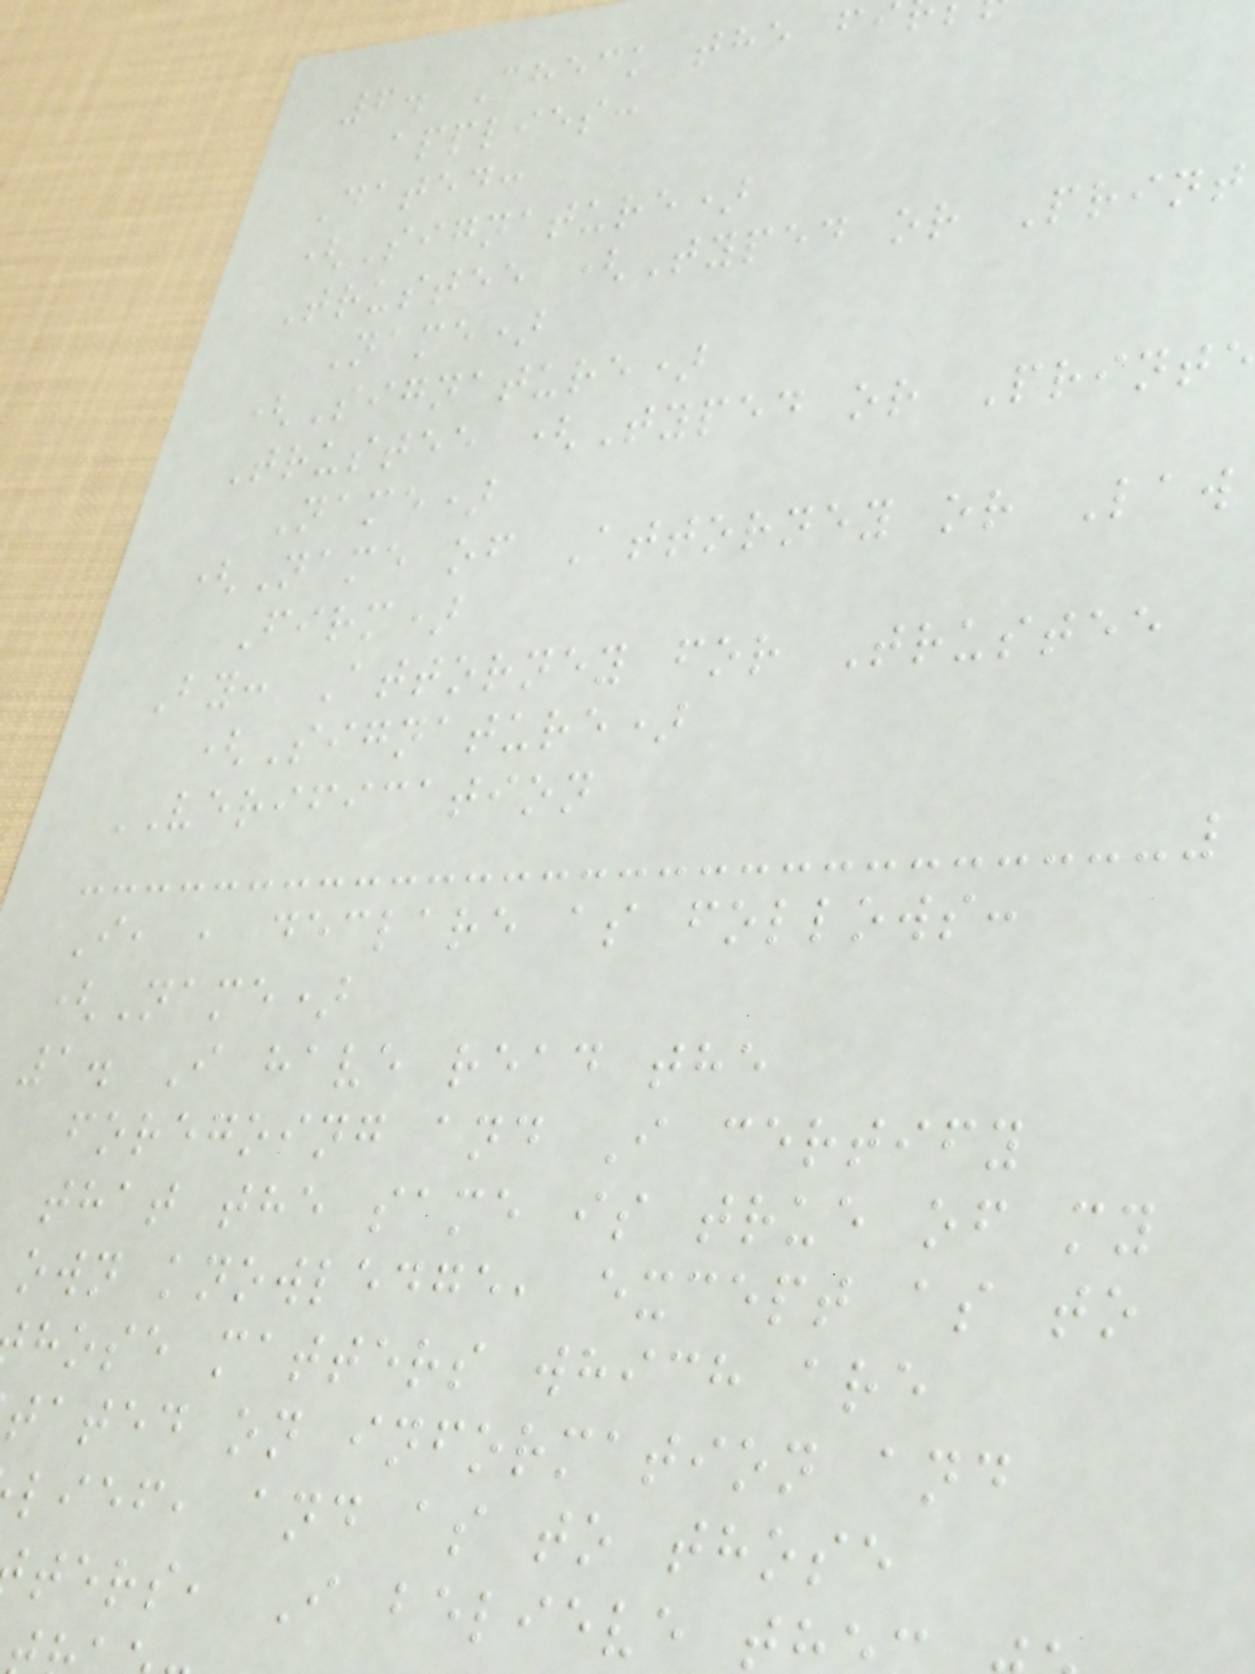6. Check the f
applies:
Dated:
(Signature)
Trustee (Typed or Print
Name)
(Signature)
Trustee (Typed or Print
Name)
(Name of Attorney or Law
Firm)
By: Attorney for Trustee
(Signature)
VERIFICATION
I, , declare as follows:
(Name)
1. I have read the
foregoing and I certify
that the same is true of my
own knowledge, except as to
hose matters which are
tated on information and
lief, and as to those
ters, I believe t
